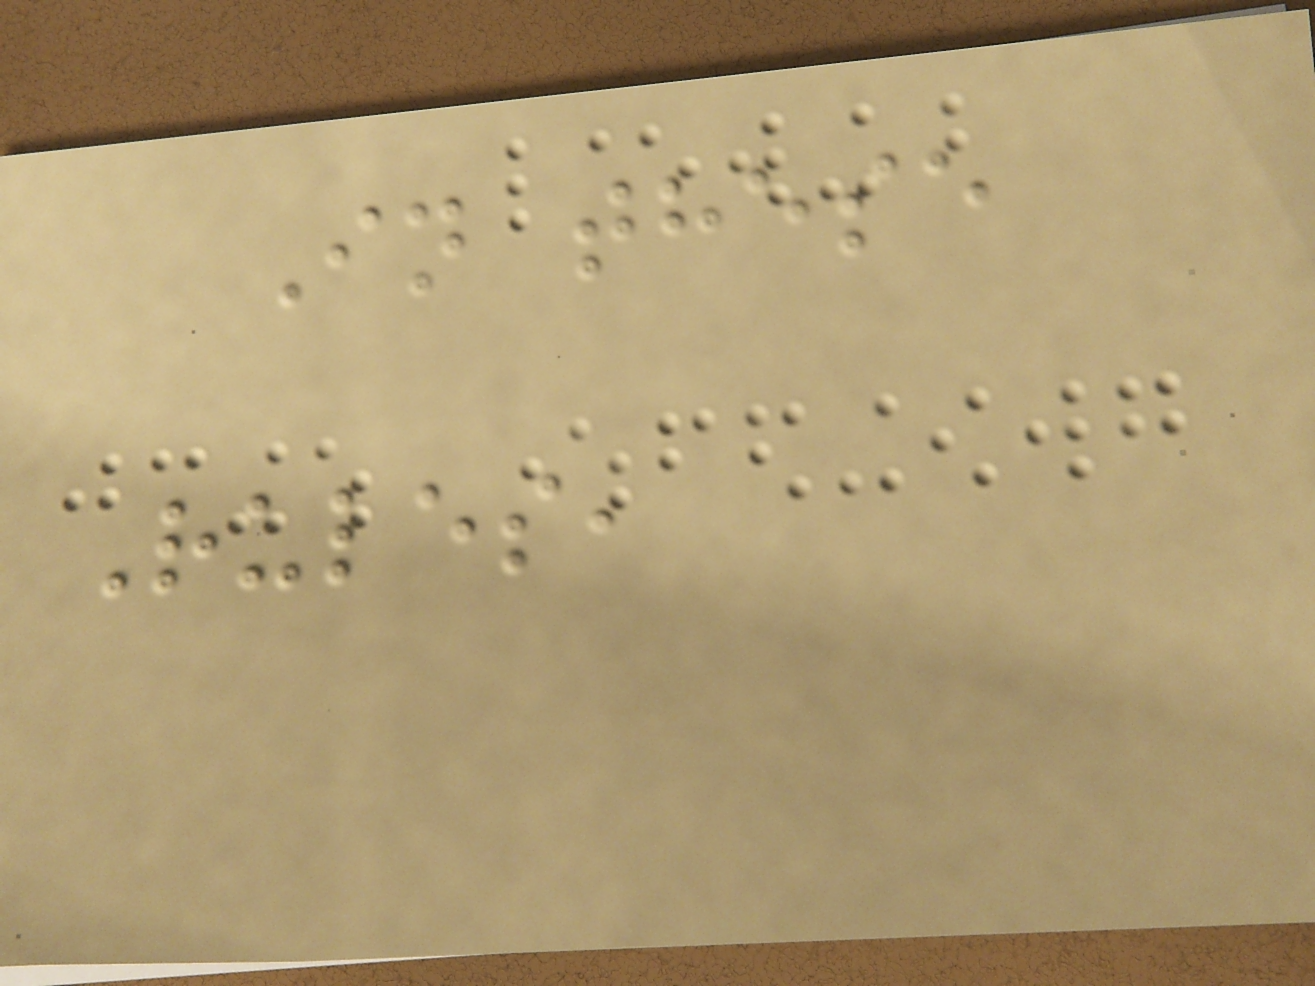In these
Rules,
